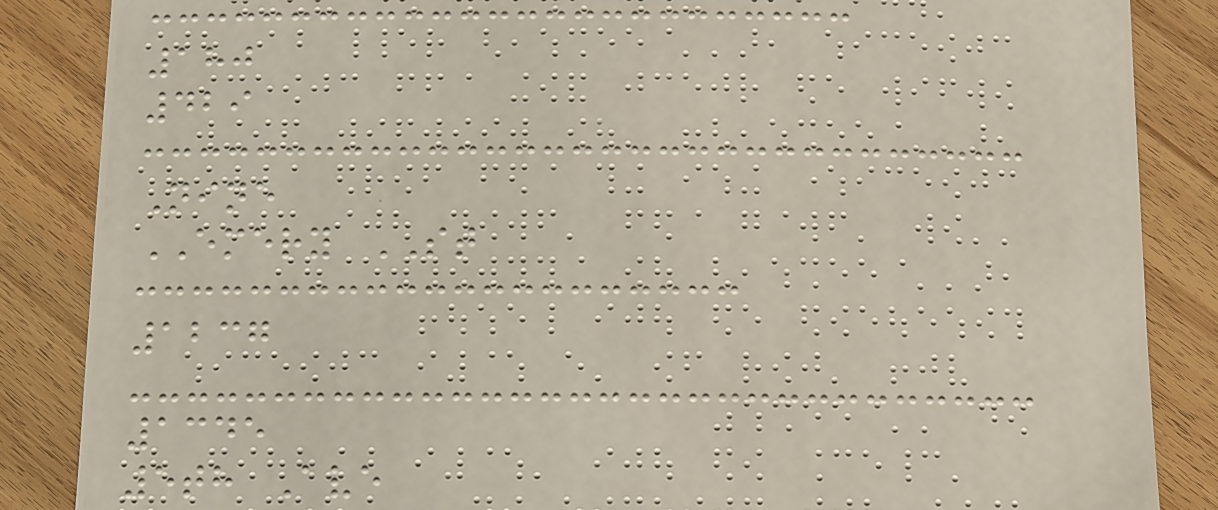180
429
Nine
EMERY ST
1237
1345
5th Ave
